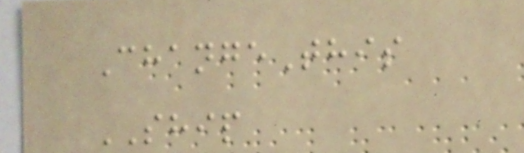ChangeThis
SHIP
